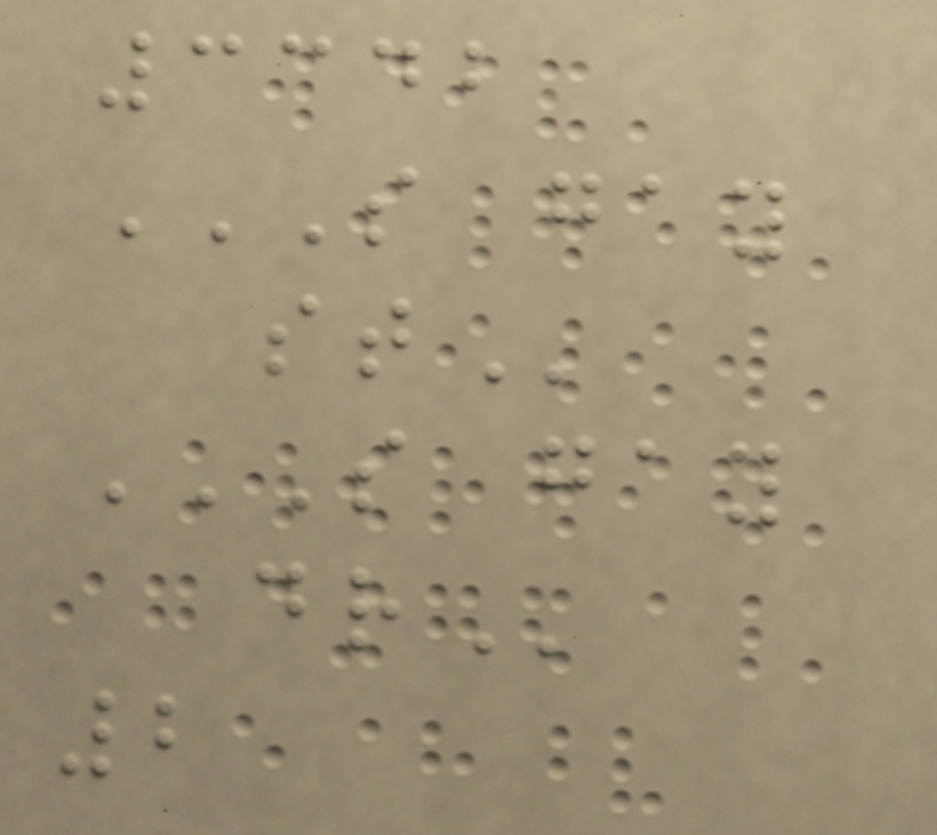3342
S GAY
ST
S GAY
DR
2
